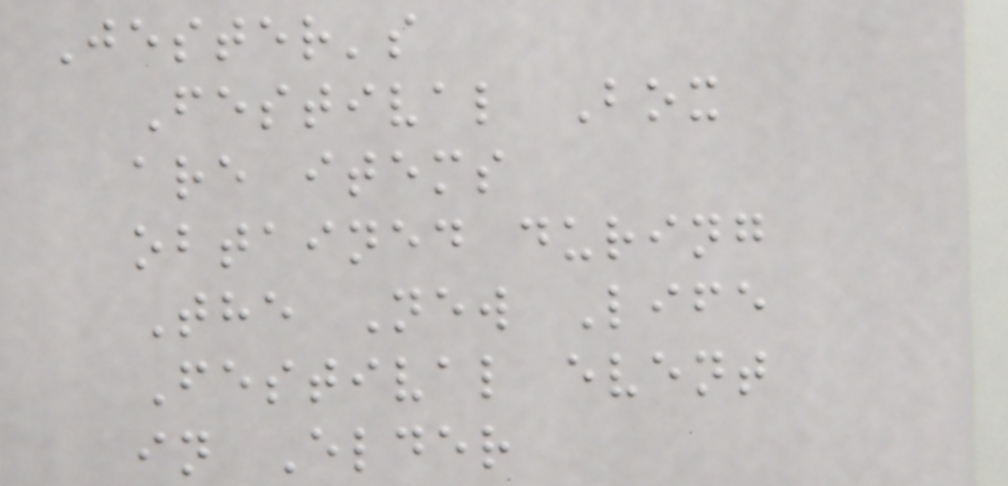Jester's
Festival Box
are items
obtained during
The New Life
Festival event
in Elder
